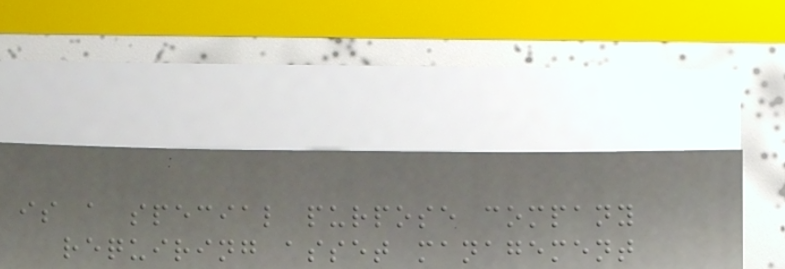is a special purpose company
requiring asset management
